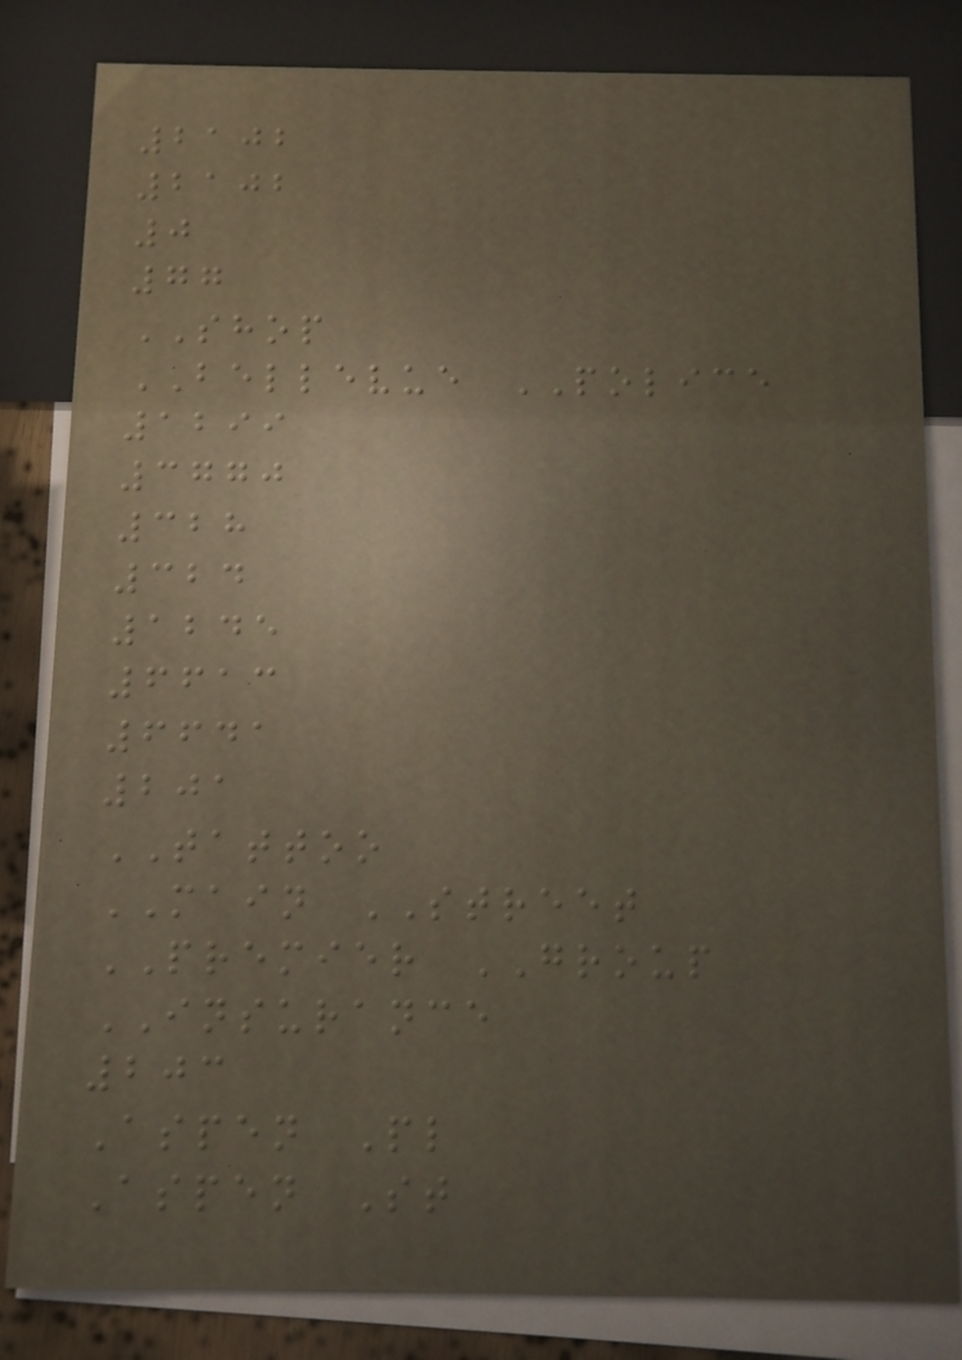2102
2102
0
77
SHOP
BELLEVUE POLICE
1299
3770
328
324
1245
6613
6641
201
TATTOO
MAIN STREET
PREMIER GROUP
INSURANCE
203
Aspen Pl
Aspen St
